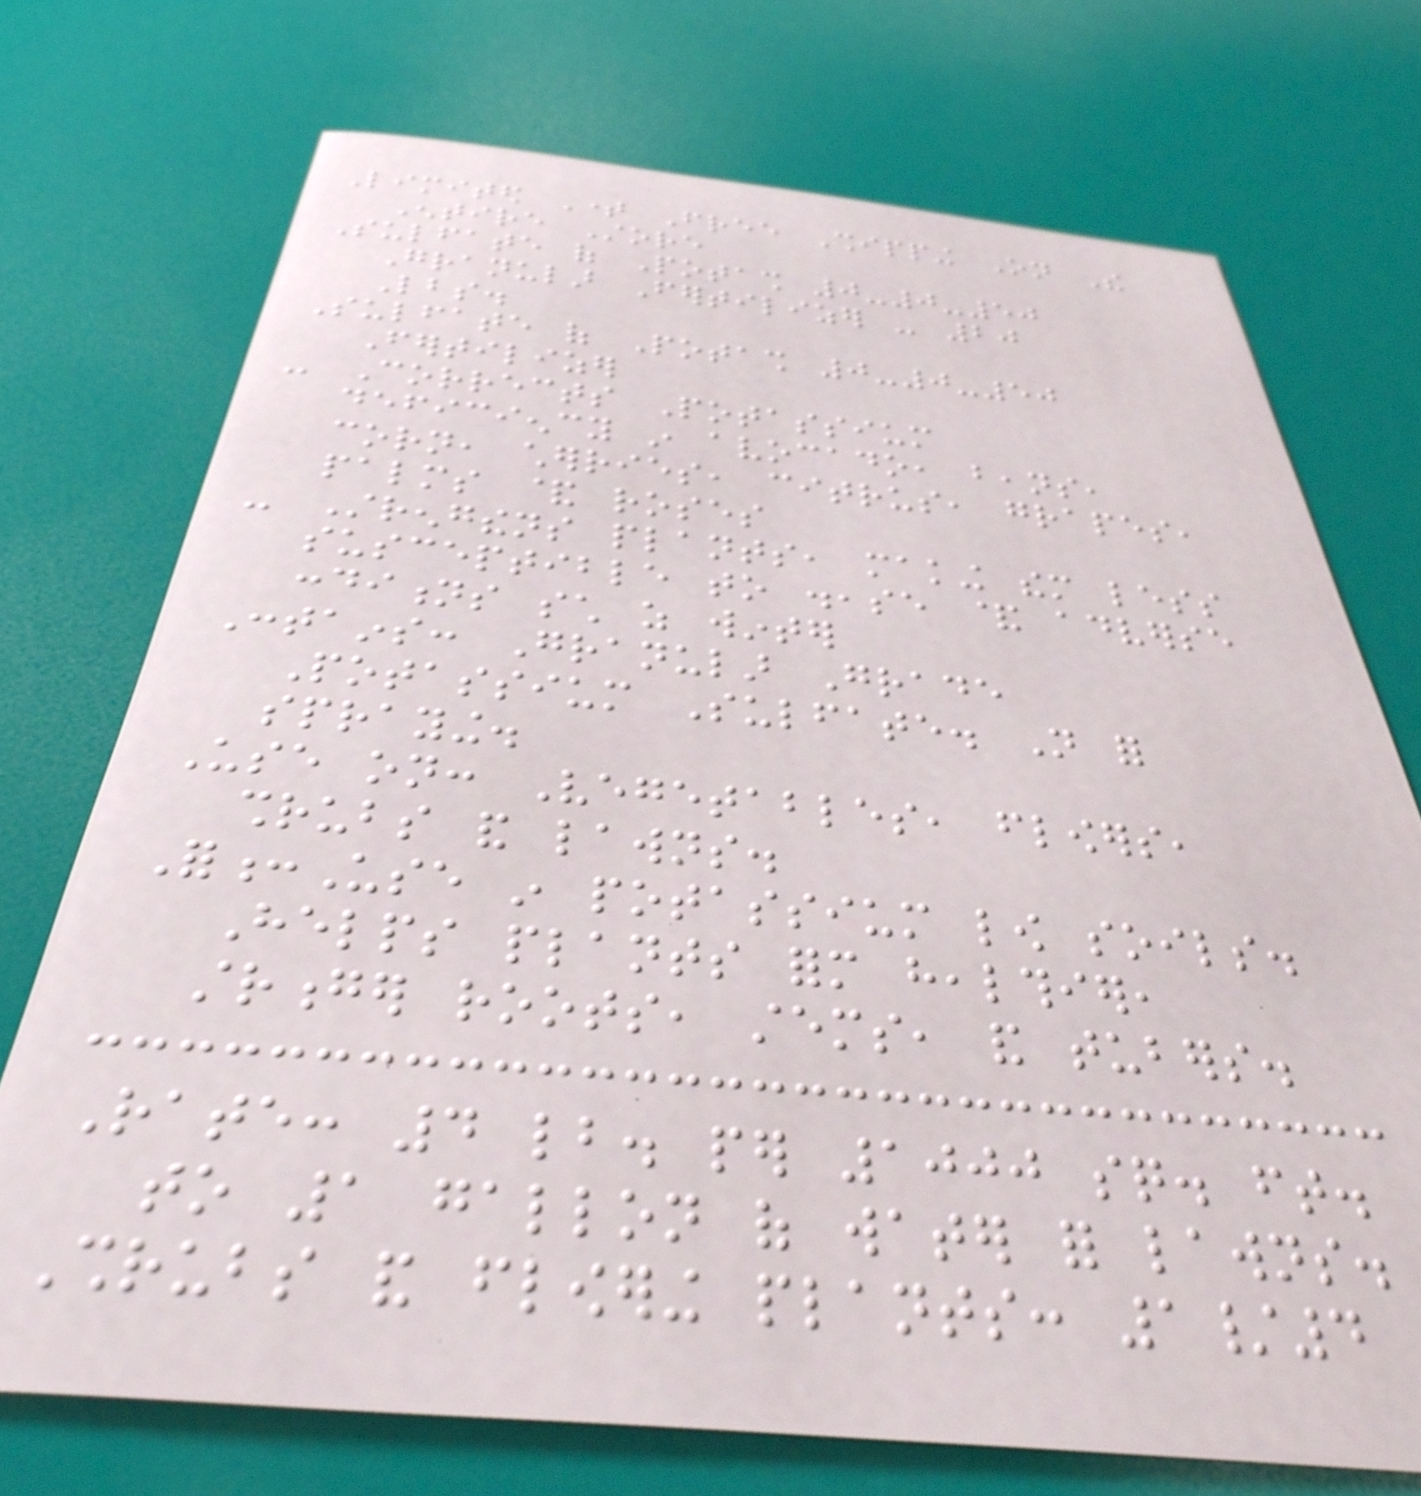Limited Time Free Shipping On The
Entire Store
Sulfate of Potash 0-0-50
Granular Fertilizer - 20
Lbs.
Sulfate of Potash 0-0-50
Fertilizer
- Corrects Potassium
deficiency in avocado, beans,
corn, cherries, citrus, grapes,
palms & roses
- Strengthens plants, making them less
susceptible to disease & adverse
conditions such as winter
Contains: Granular Grade
Potassium Sulfate. Not for
spraying.
Use on: Vegetables, flowers,
shrubs and lawns.
For:Use in potassium low soils.
Helps plants form healthier,
stronger roots, stems, and tubers.
Rate: 4 lb. per 1000 sq. ft.
to 1 gallon of water for lawns.
Shrubs and flowering plants: 1/4
